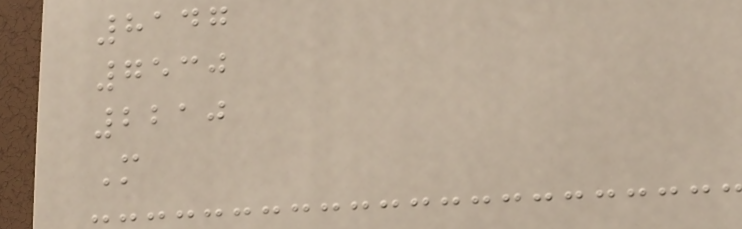8147
7530
2210
M
